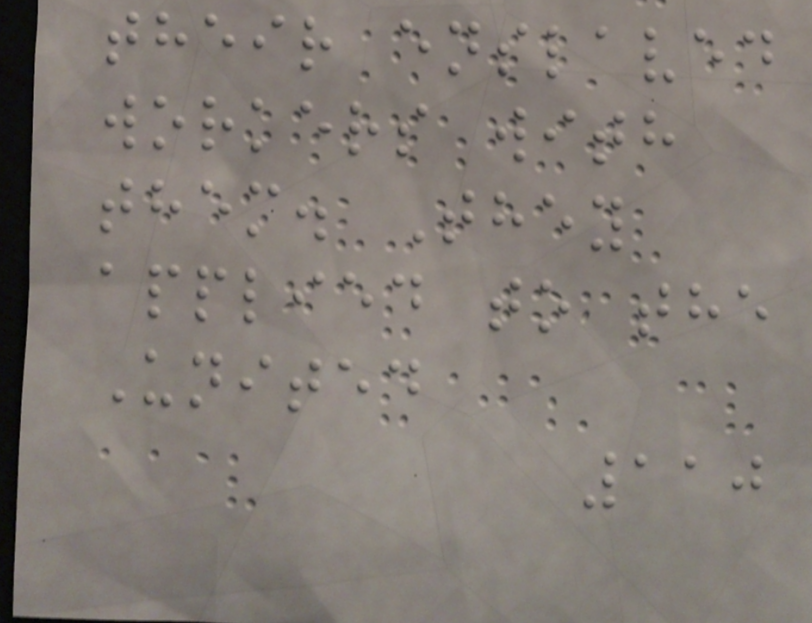their enslaved
workers with
them. They
applied to the
United
110
